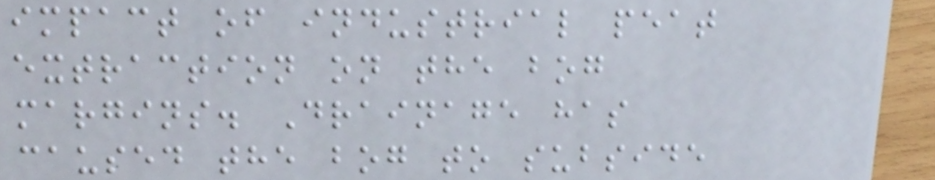impact of industrial peat
extraction on the bog
margins. Drainage has
caused the bog to subside
